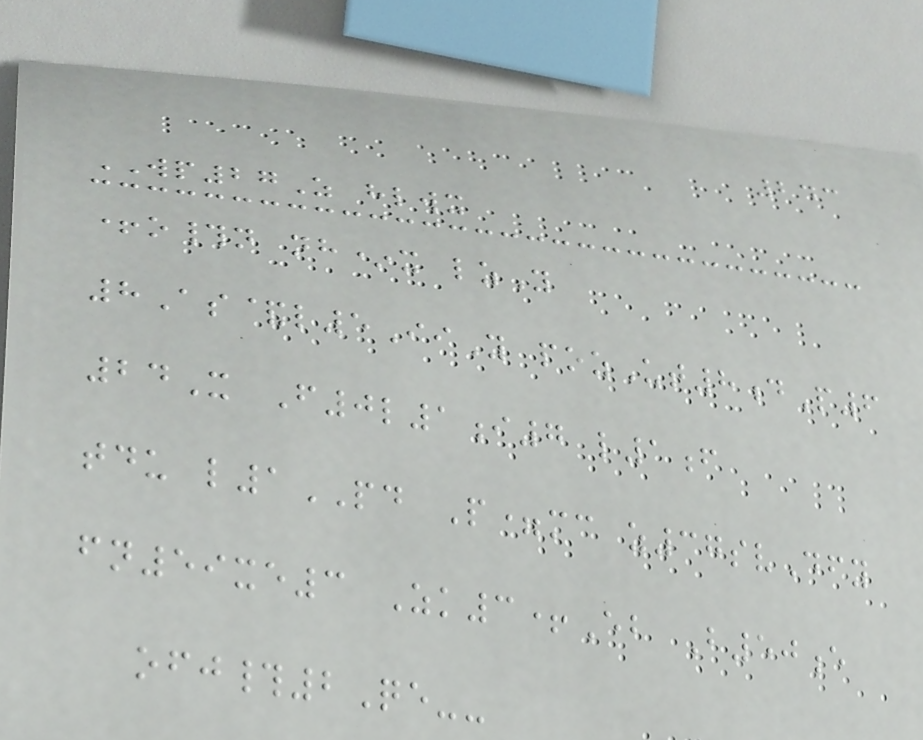243
WP27Z hlwx
+o#n nh*x lzY
8As&l5IiY pozUt8dP6
24X F0l1i7 l1f
tdu l1PD P=mc z37svDfy
fn59xe3 Zk3+Eb B50e
ofj#2Qe--
